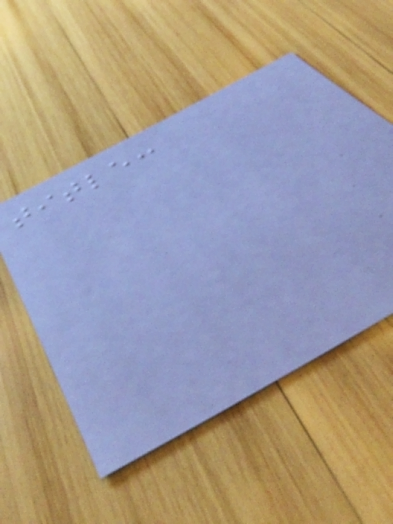title:
